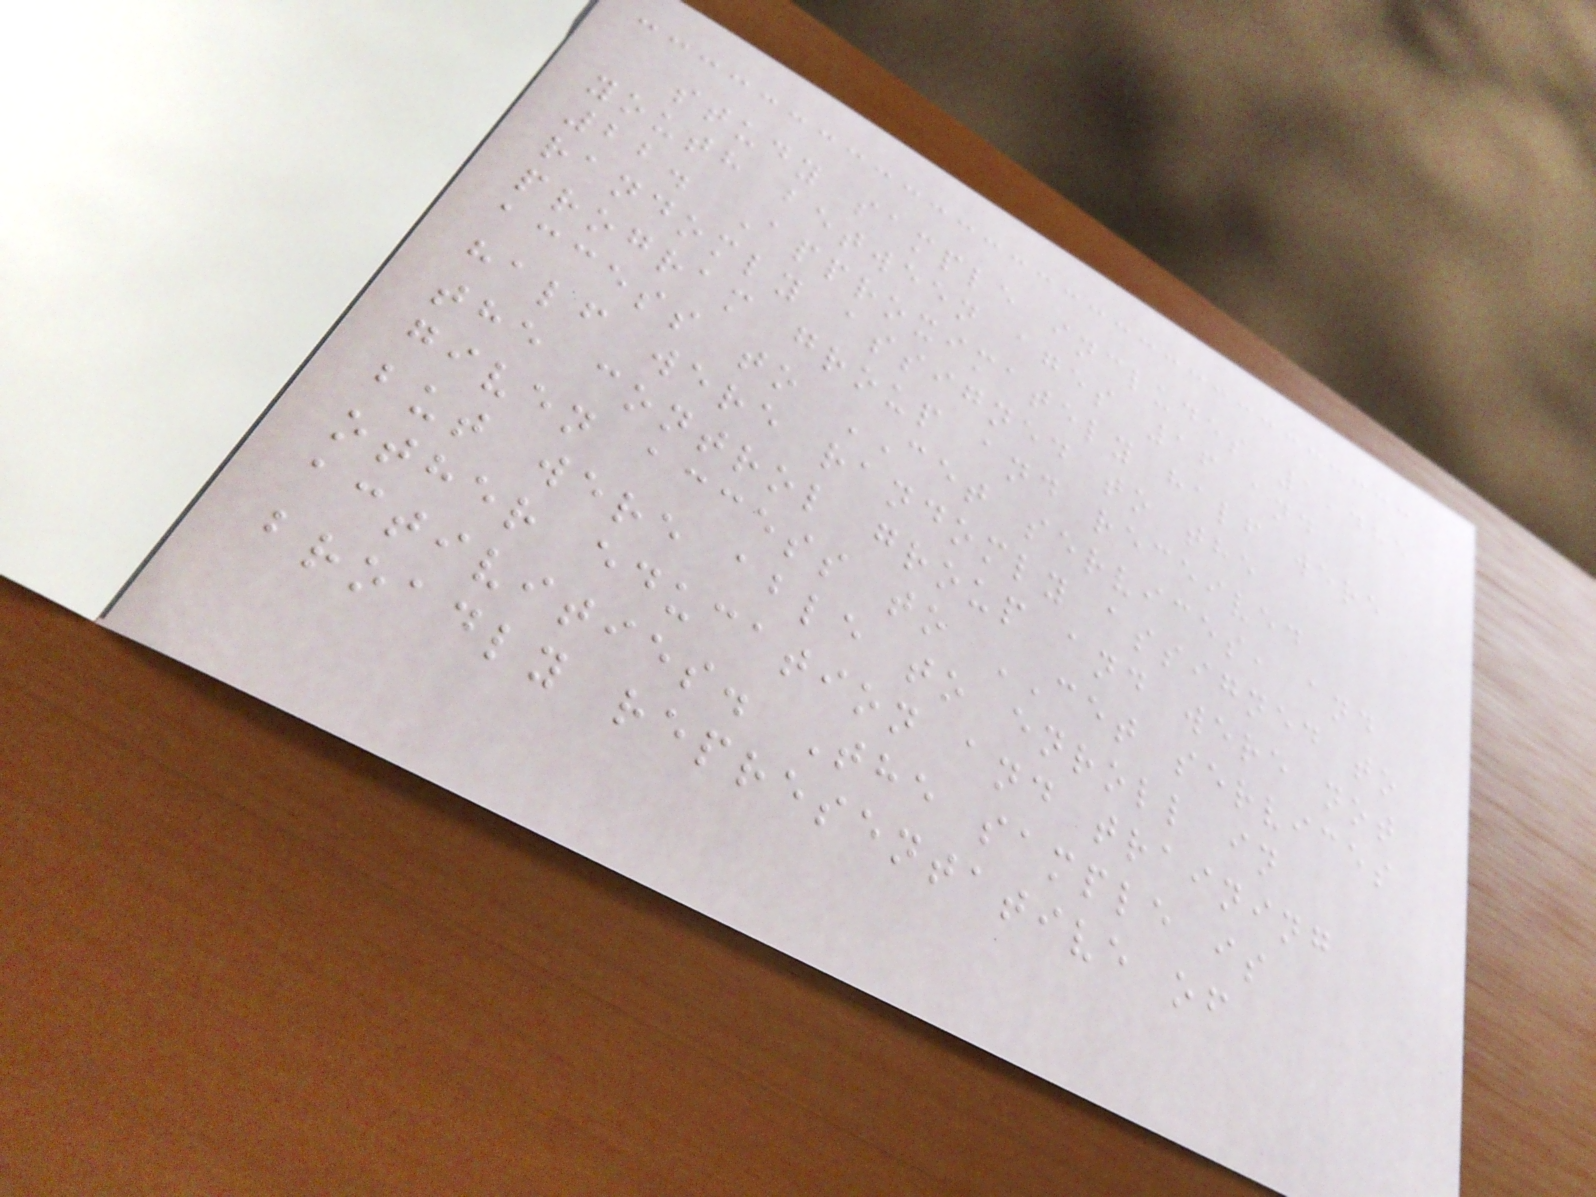study sample includes 1,485
youth between ages 16 and
22. Approximately half were
randomly assigned to the
program group and received
access to CET services, and
half were randomly assigned to
the control group and were not
given access to CET services
but were able to enroll in
other education and training
activities. The sample is
broadly representative of
